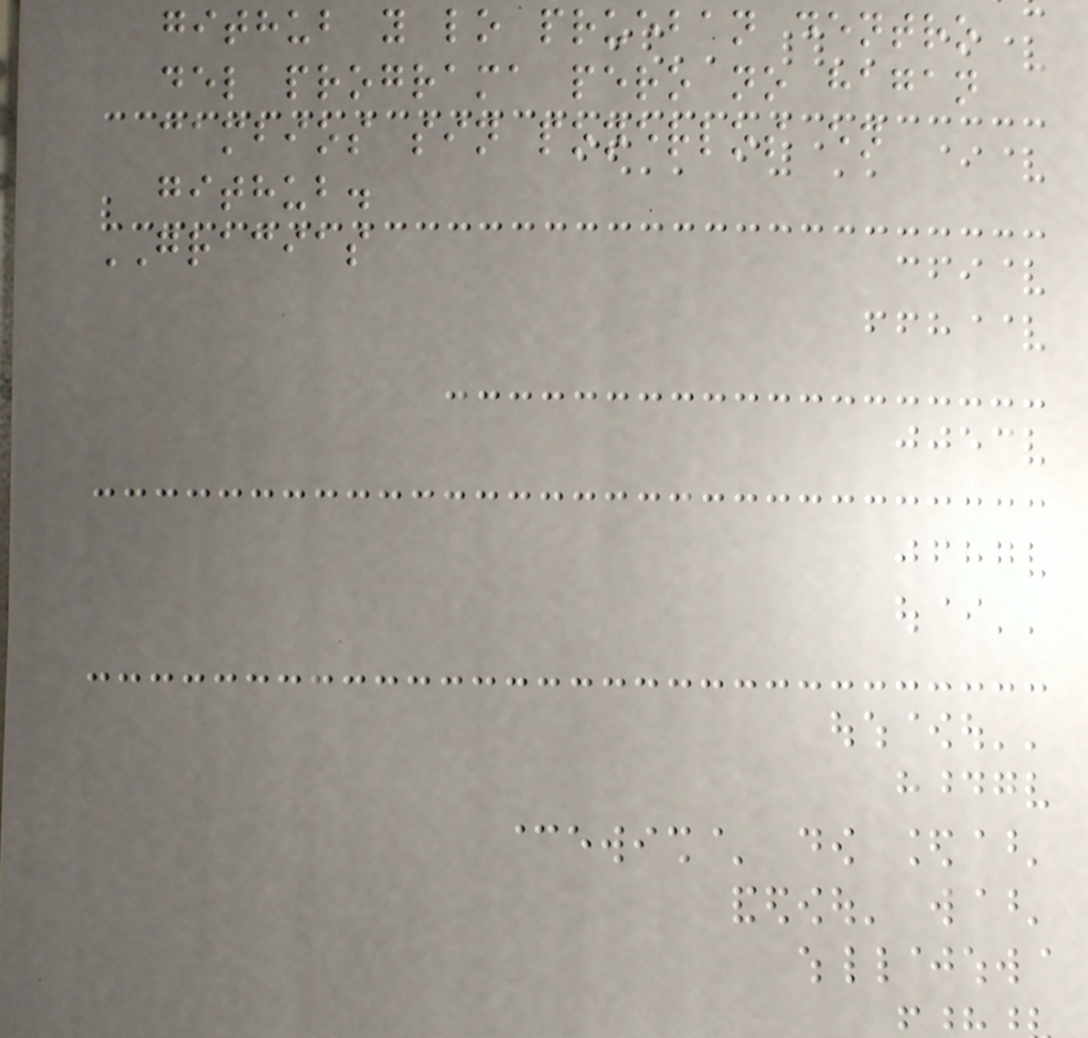github y lo prueban dentro
del programa pero no hagan
cambios sin ponerlos en
github.
GRACIAS
